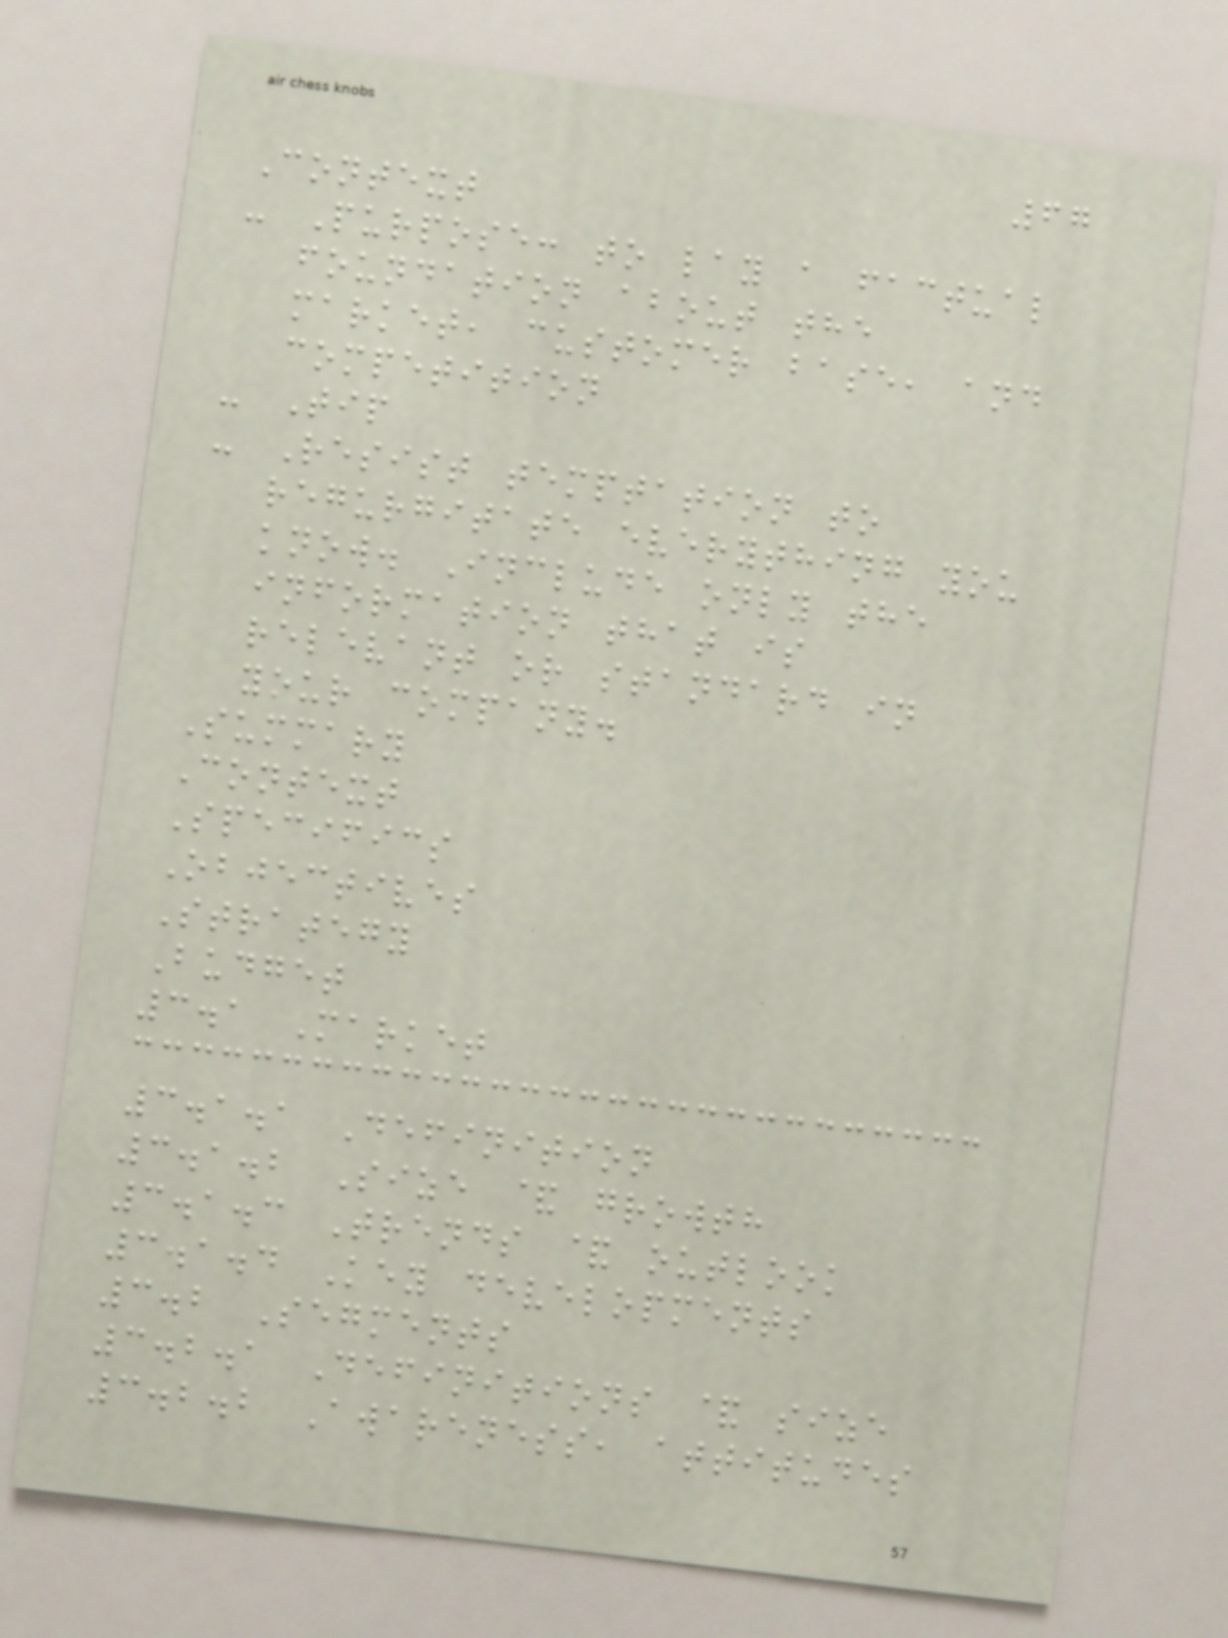67
Context
- Purpose: to lay a factual
foundation about the
market, customer base, and
competition
- Tip
- Resist temptation to
regurgitate everything you
know. Include only the
information that is
relevant or standard in
your company.
Summary
Context
Specifics
Objectives
Strategy
Budget
3.1 Market
3.1.1 Definition
3.1.2 Size & growth
3.1.3 Trends & outlook
3.1.4 Key developments
3.2 Segments
3.2.1 Definitions & size
3.2.2 Awareness, attitudes
